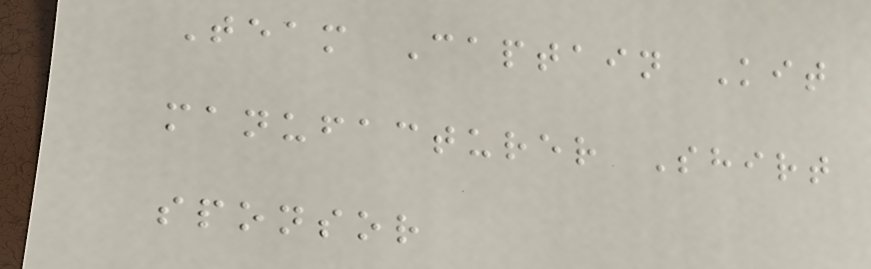Team Captain Kit
manufacturer Shirt
sponsor
